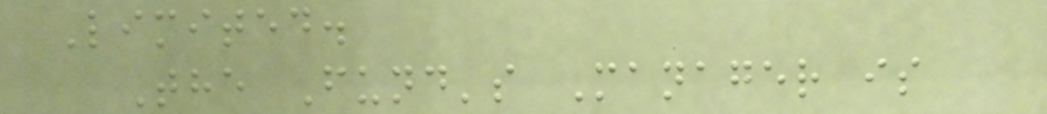Limited.
The Fund's Manager is
